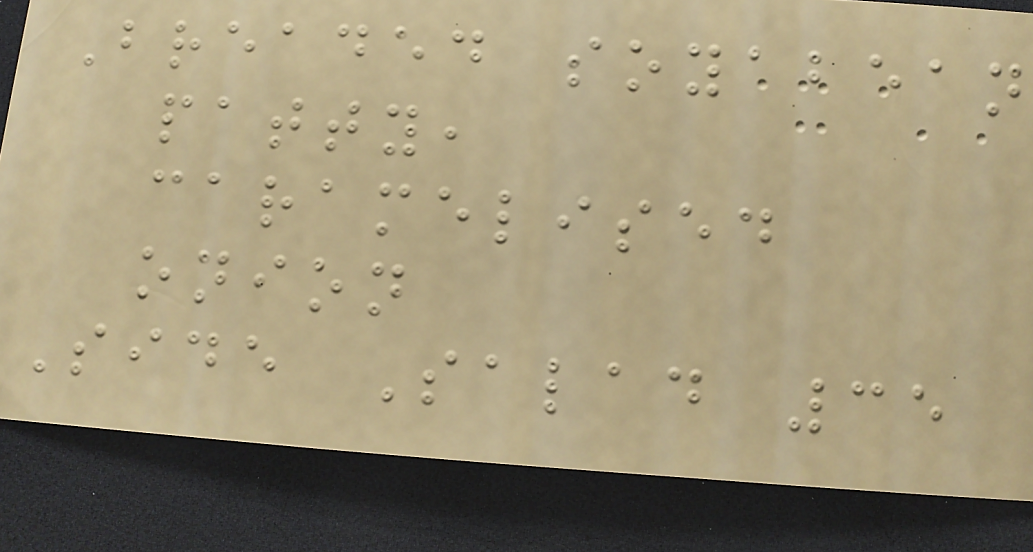Breaded soyabean
patty,
caramelised
onion
Side Salad 35
